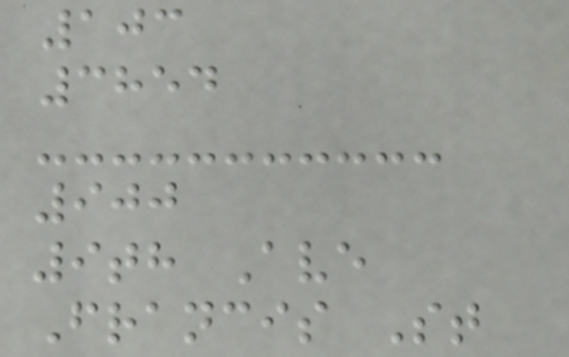103
3854
900
9th Ave
Francis St
